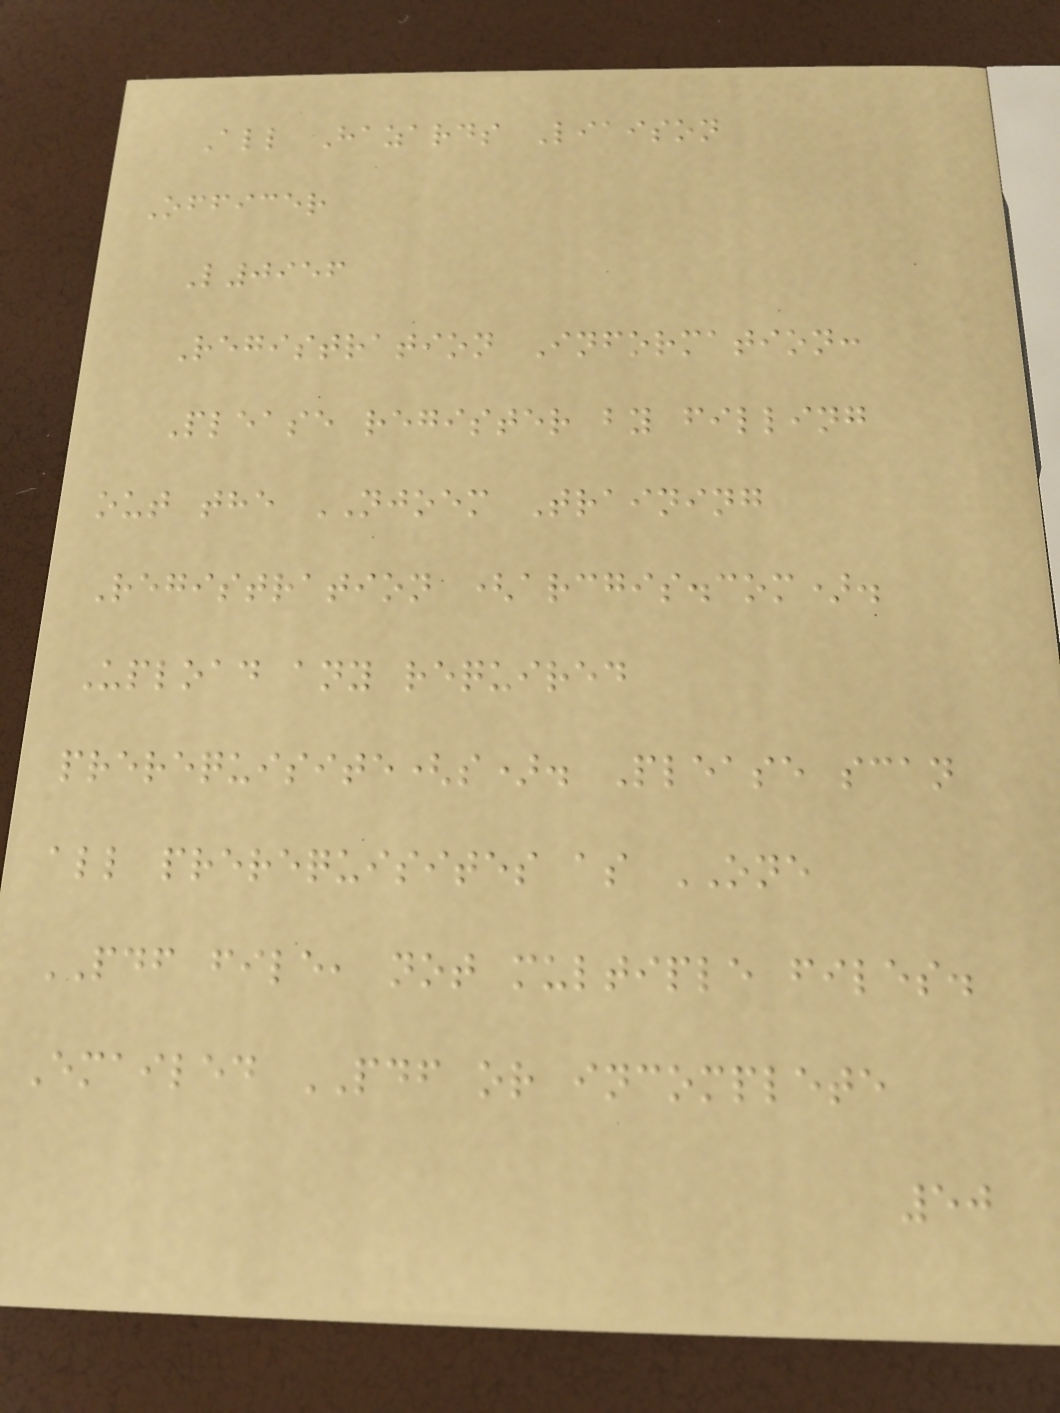All Hazards Liaison
Officer
L0956
Registration Information:
Please register by filling
out the NJOEM Training
Registration (arcgis.com).
Upload any required
prerequisite(s). Please scan
all prerequisites as ONE
PDF file, not multiple files.
Emailed PDF or incomplete
50
